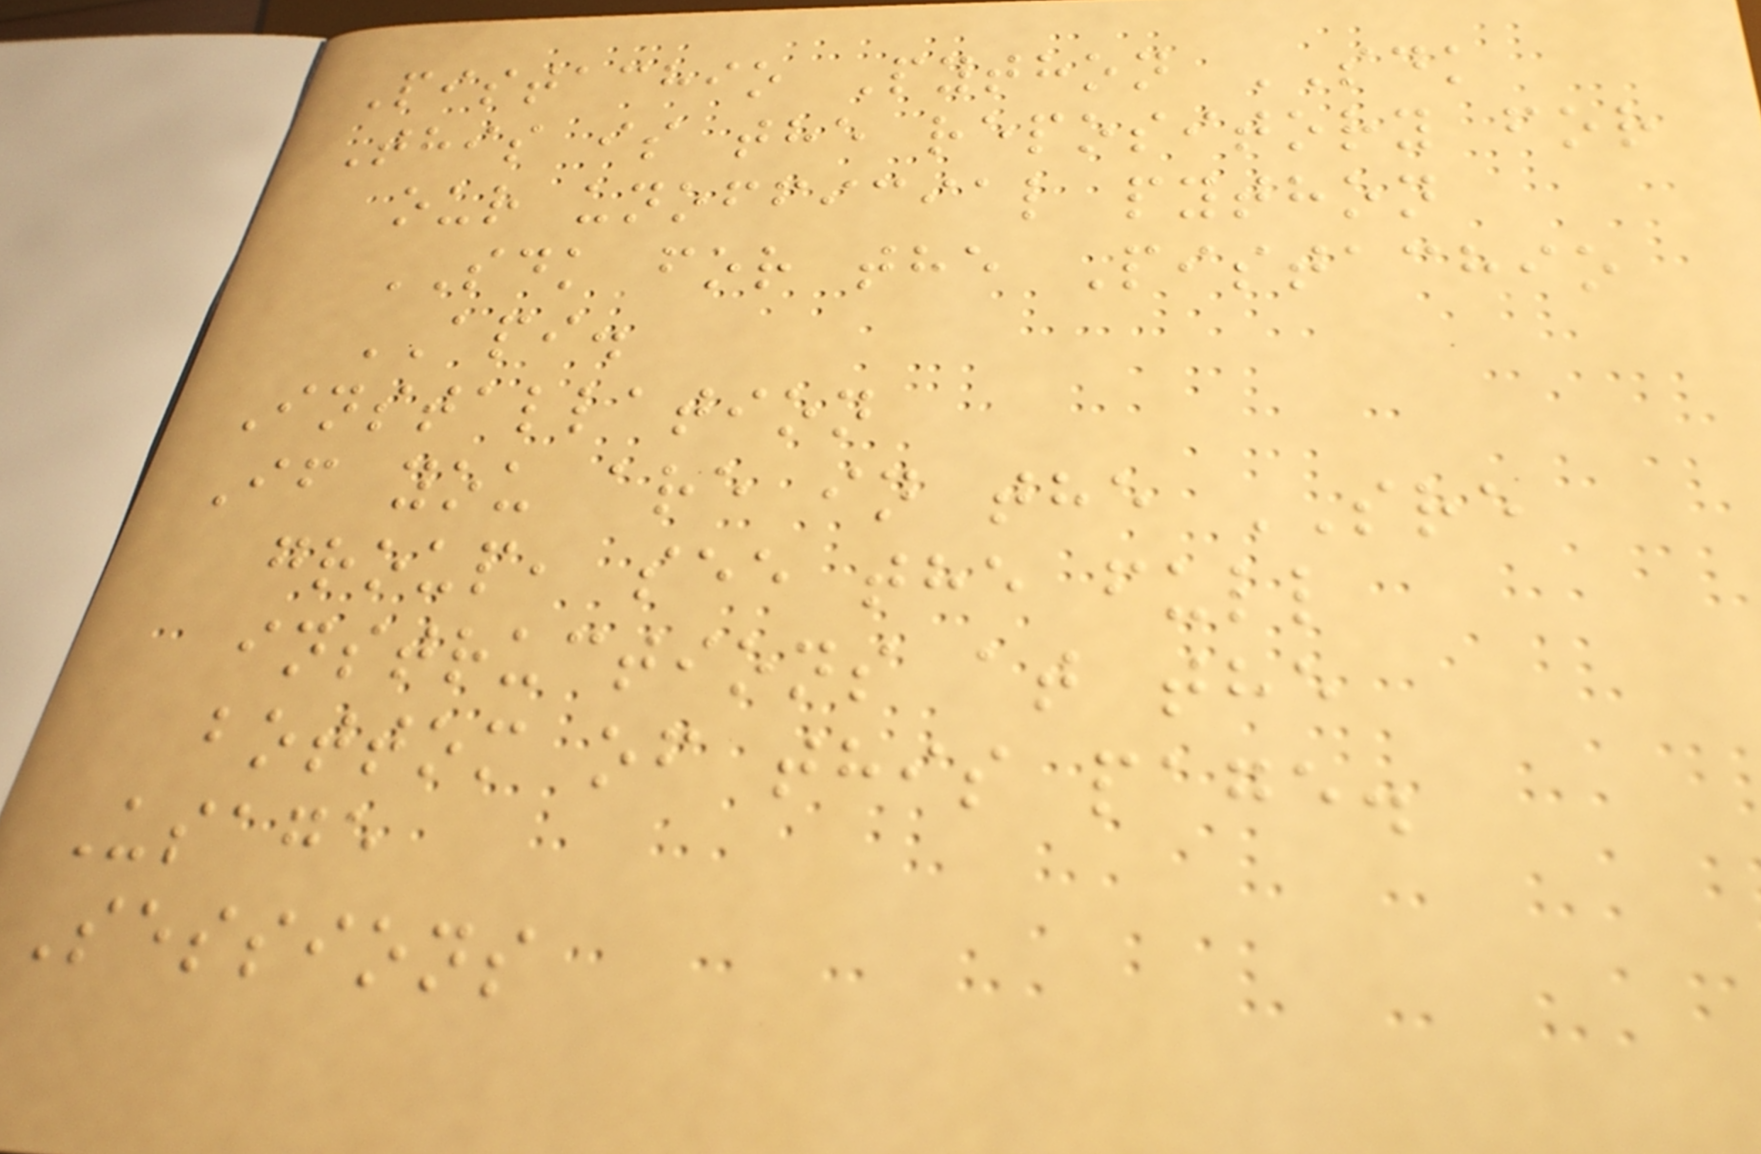Pistachio Python SDK
This is the repository for
our unofficial python
SDK for the Pistachio
API.
Installation
If you are in the SRE
group, see the full
instructions at the
bottom of this page.
Usage
Sessions
